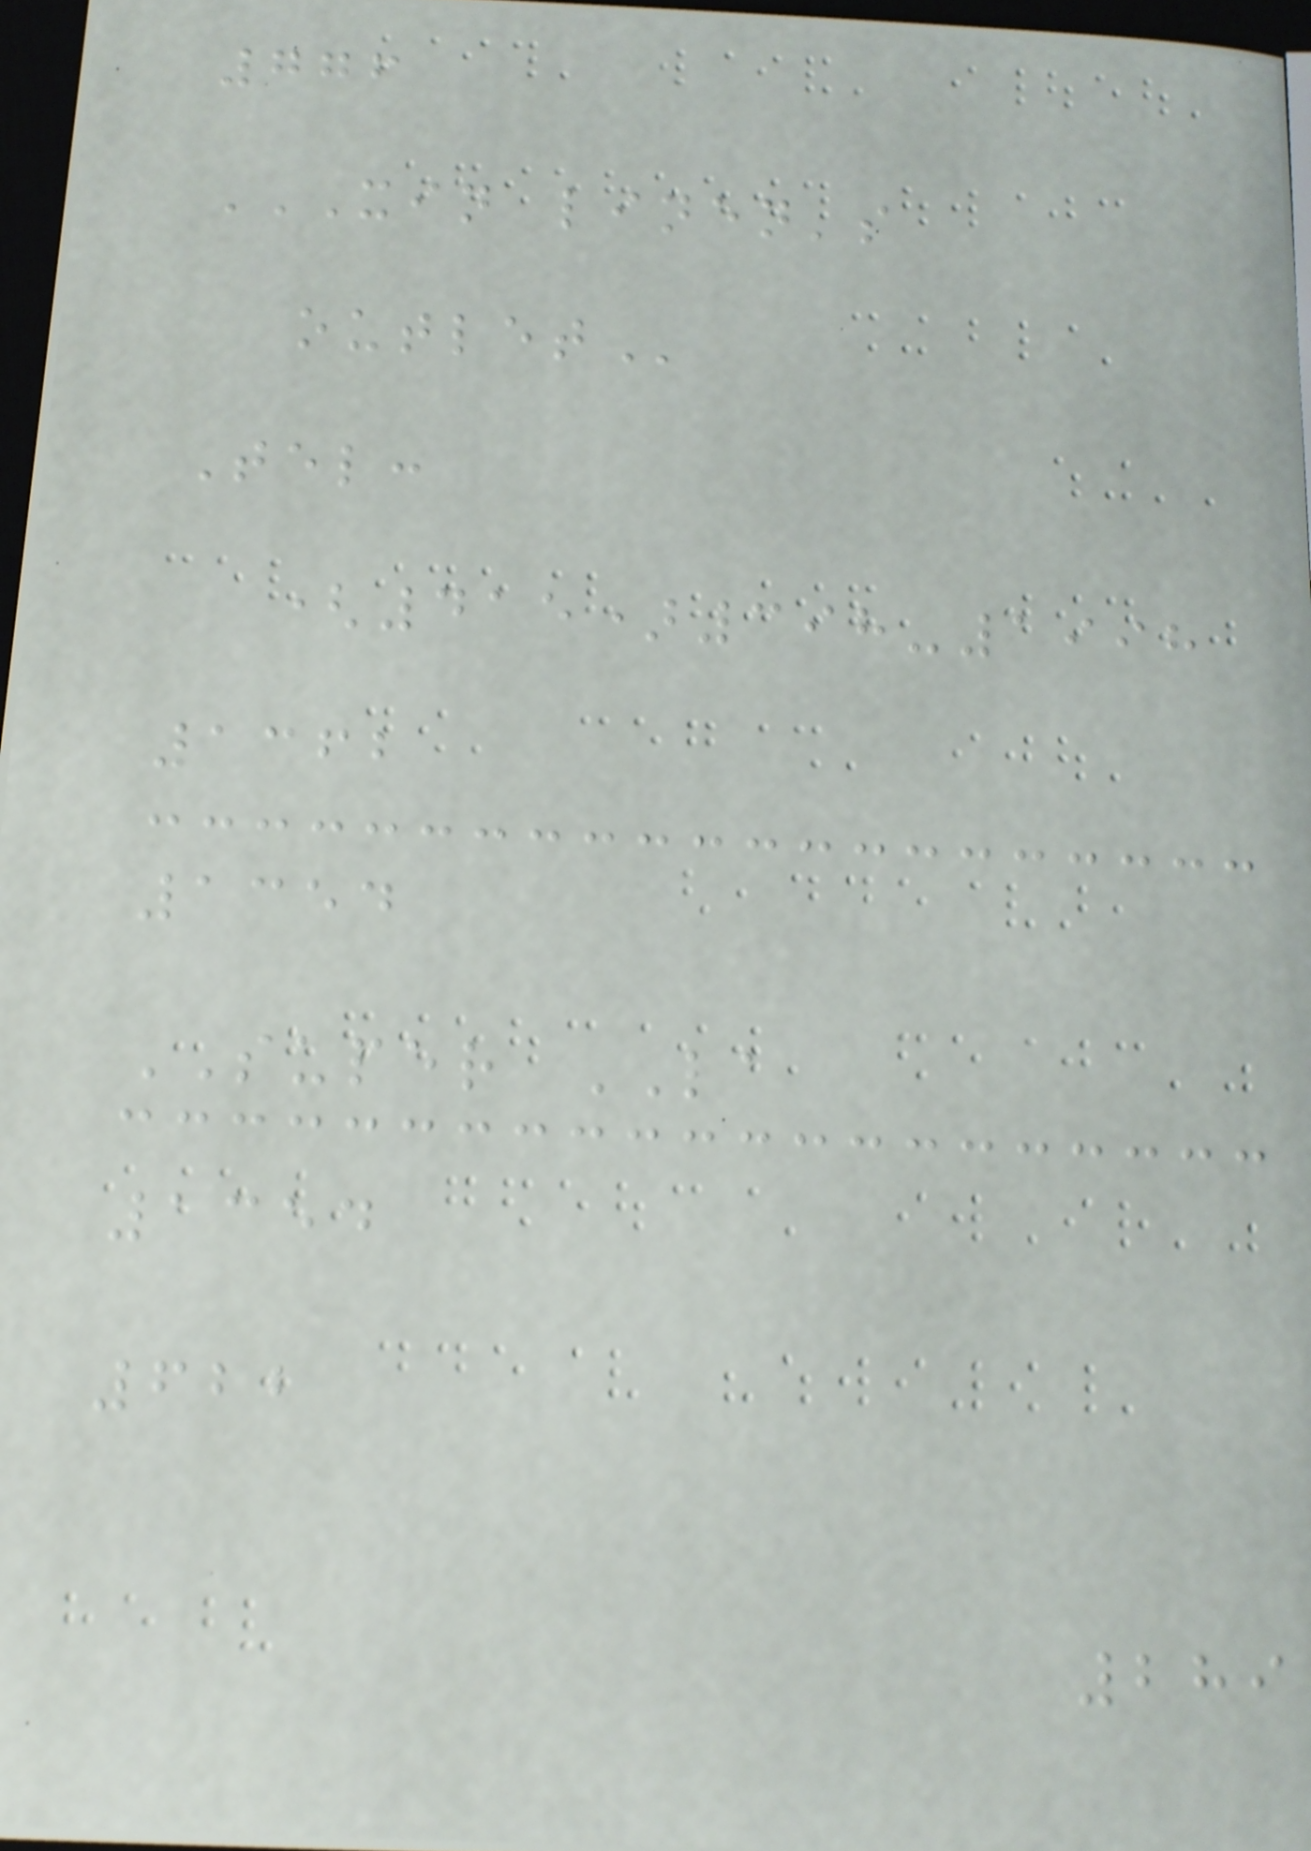776
XIN LINEN'S
OUTLET
Tel:
(415)398-1998
1362
1354
SUPER LA
1354
622
289
